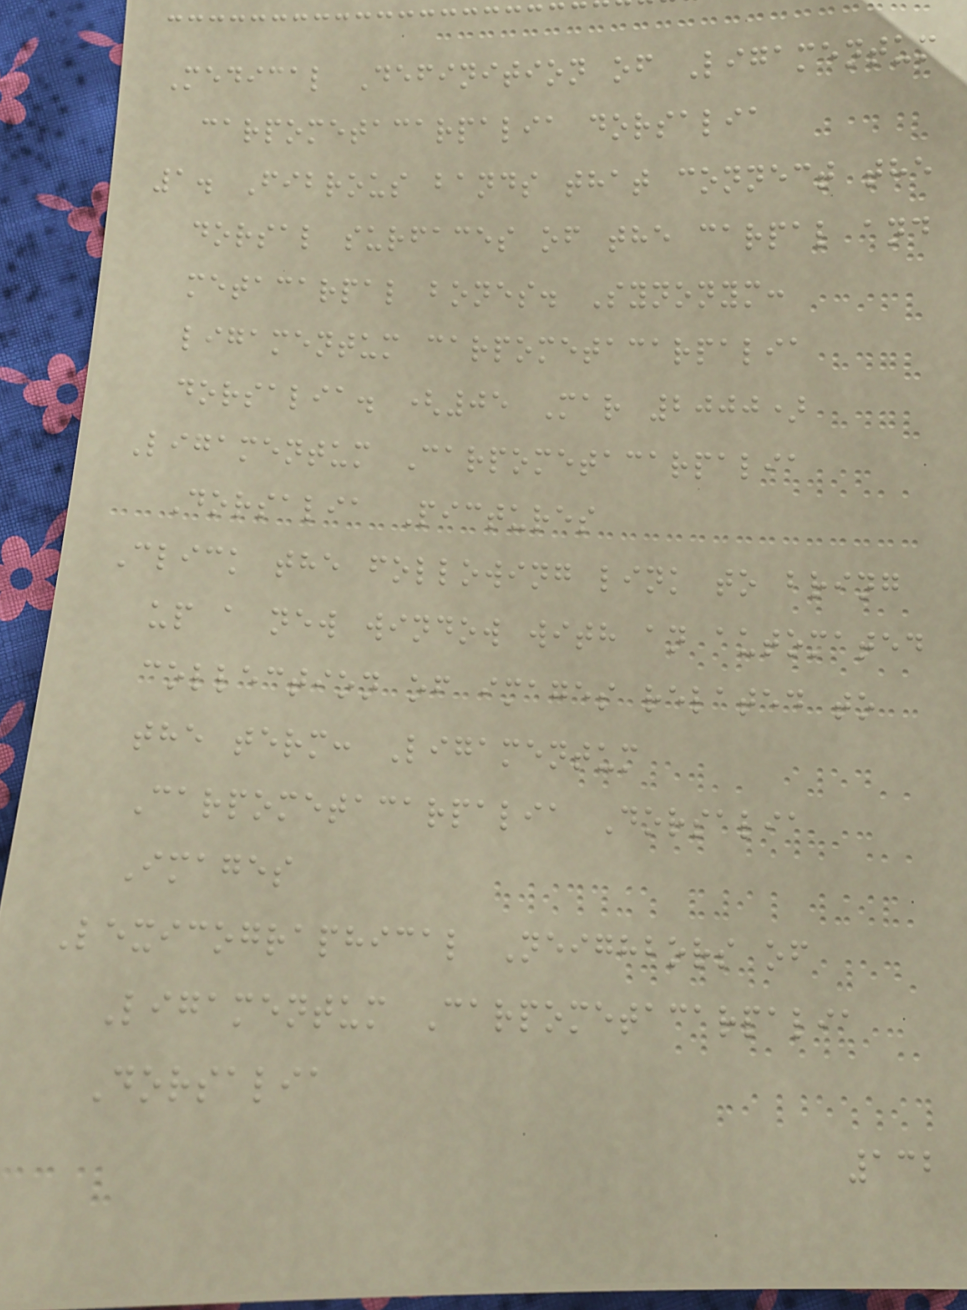Medical Definition of Ligamentum
carpometacarpalia dorsalia
1. Fibrous bands that connect the
dorsal surfaces of the carpal and
metacarpal bones. Synonym:
ligamentum carpometacarpalia
dorsalia. (05 Mar 2000)
Ligamentum Carpometacarpalia
Dorsalia Pictures
Click the following link to bring
up a new window with an automated
collection of images related to
the term: Ligamentum
Carpometacarpalia Dorsalia
Images
Lexicographical Neighbors of
Ligamentum Carpometacarpalia
Dorsalia
132
